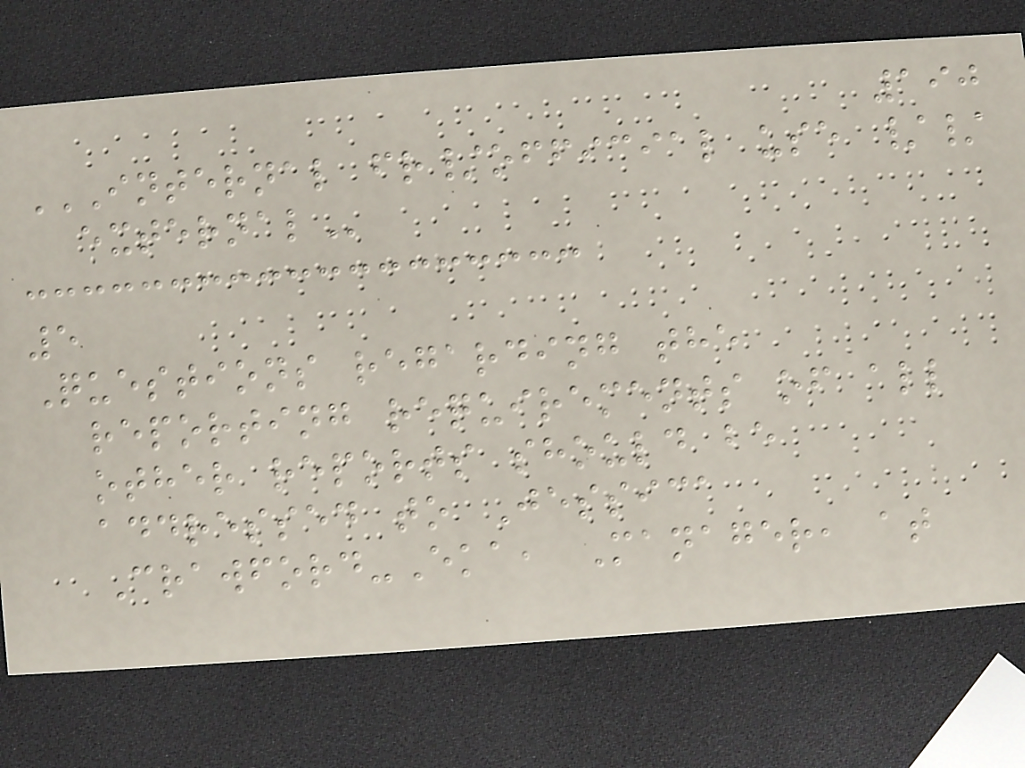190
INTERNAL FR/OFFICIAL USE //
EXTERNAL
5
Questions regarding the
reporting requirements of all
other reports should be
addressed to Jessica
Crawford-Eka, Manager, at
